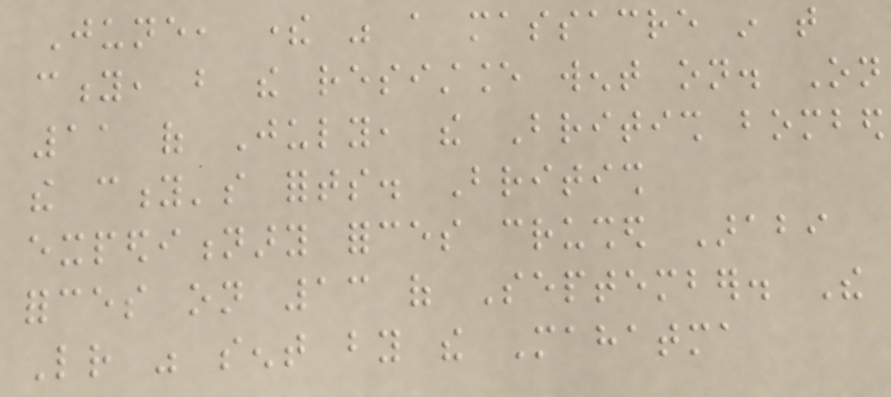June, there was a massacre in that
city, but the resistance went on. On
11 of July, the British bombed
the city's forts. British
expeditionary forces crushed Arabi
forces on 13 of September. The
Letter was sent by the Mahatma
